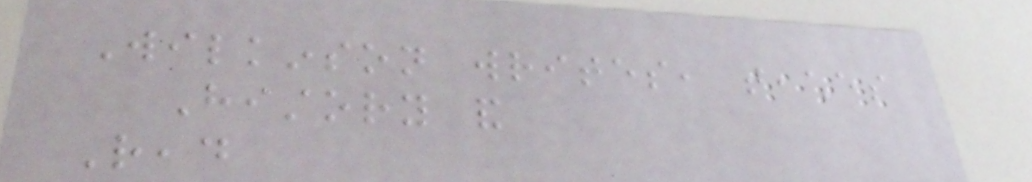Wilkinson writes, teaches
History and
Read
